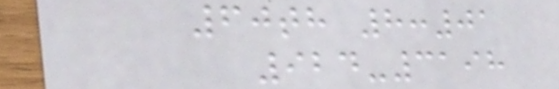60th 8:01
924-3198
